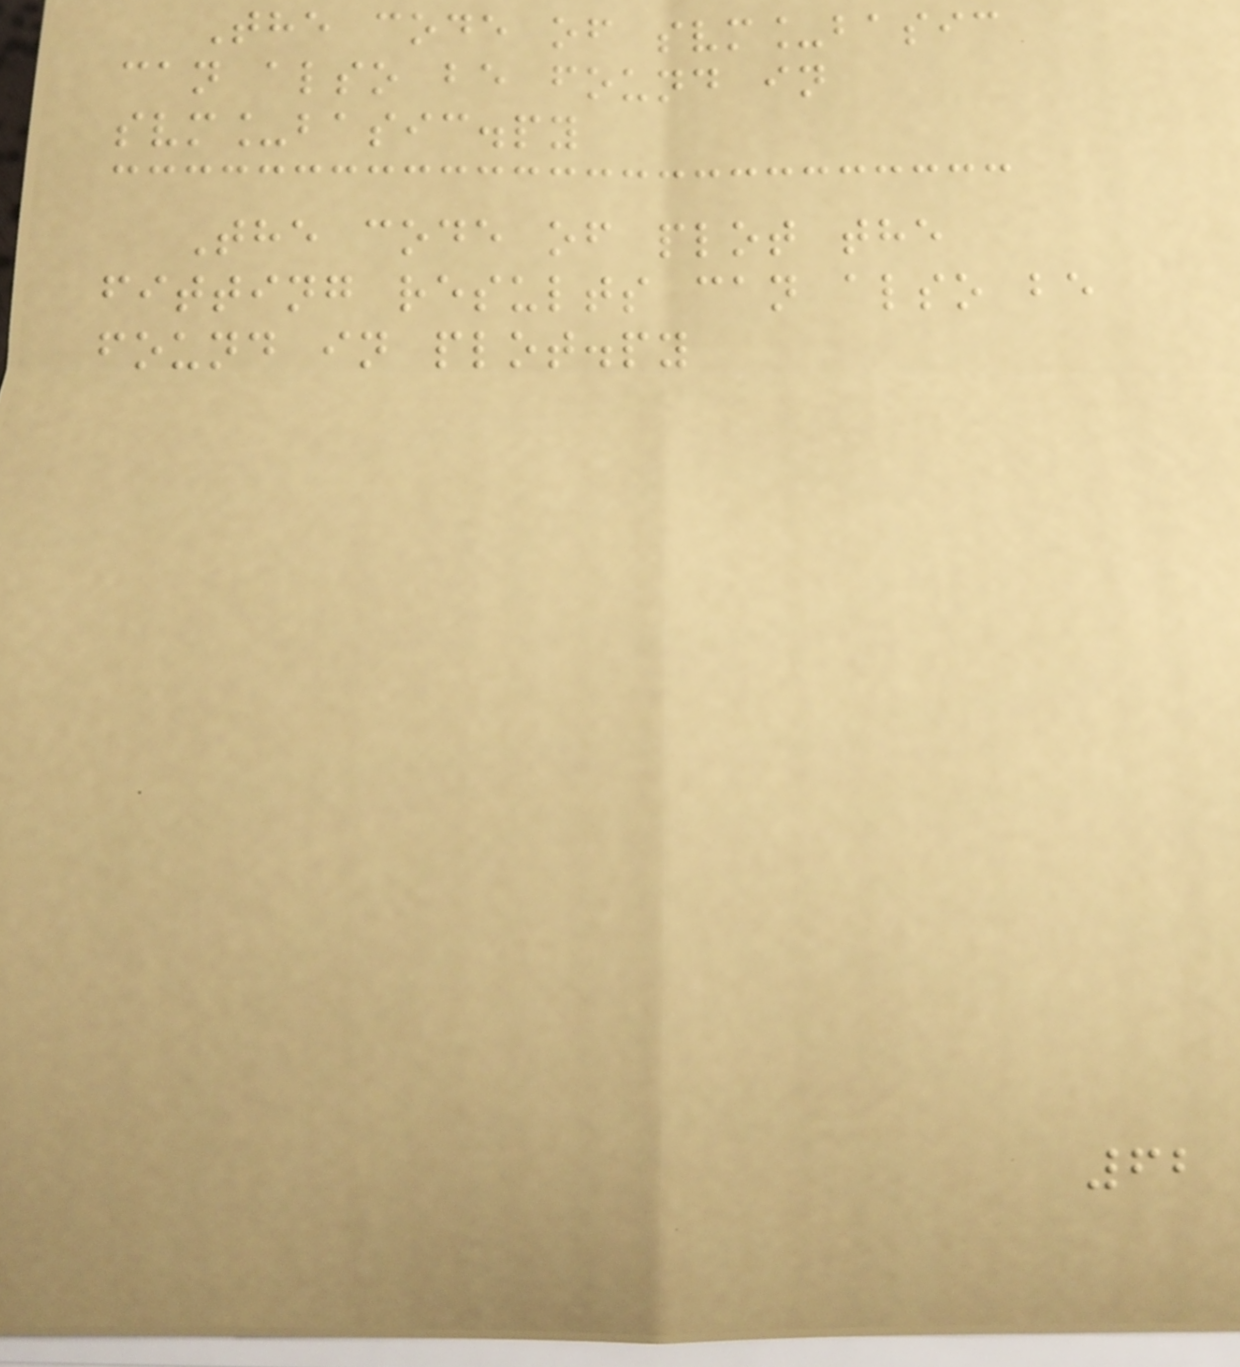The code of svm_basic
can also be found in
svm_basic.py
The code of plot the
fitting results can also be
found in plot.py
62
